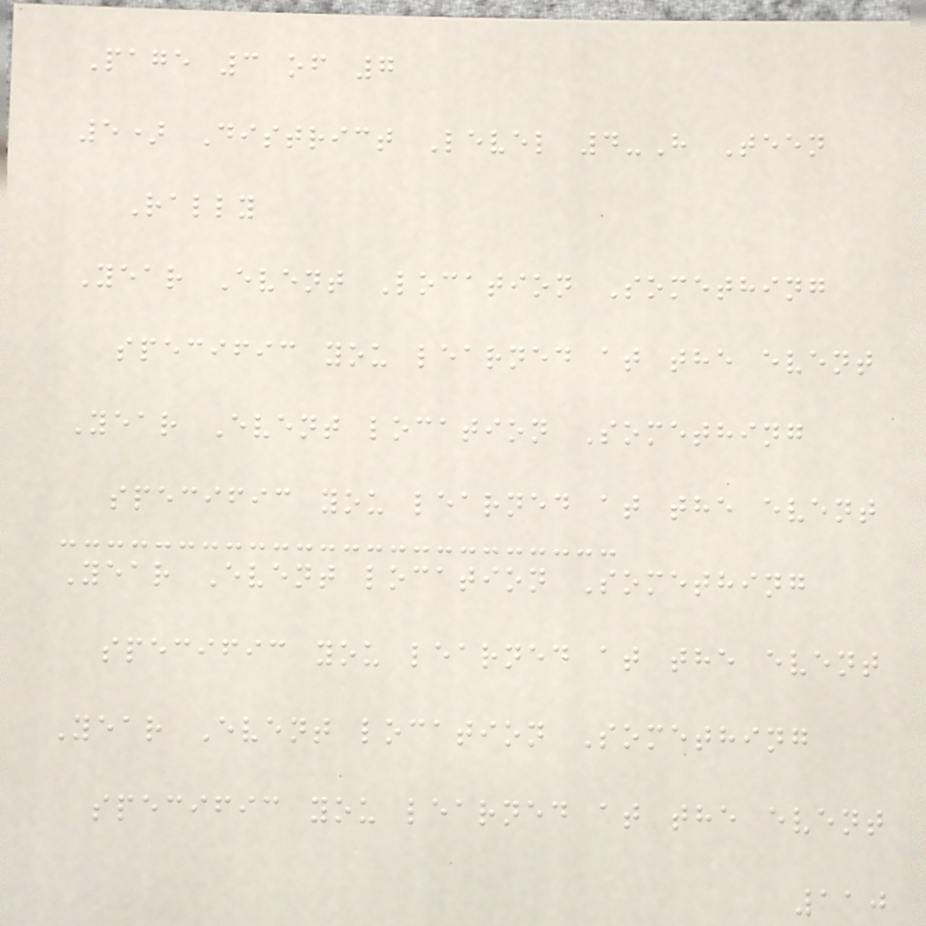Page 3 of 7
5) District Level 4-H Teen
Rally
Year Event Location Something
specific you learned at the event
Year Event location Something
specific you learned at the event
Year Event location Something
specific you learned at the event
Year Event location Something
specific you learned at the event
110
